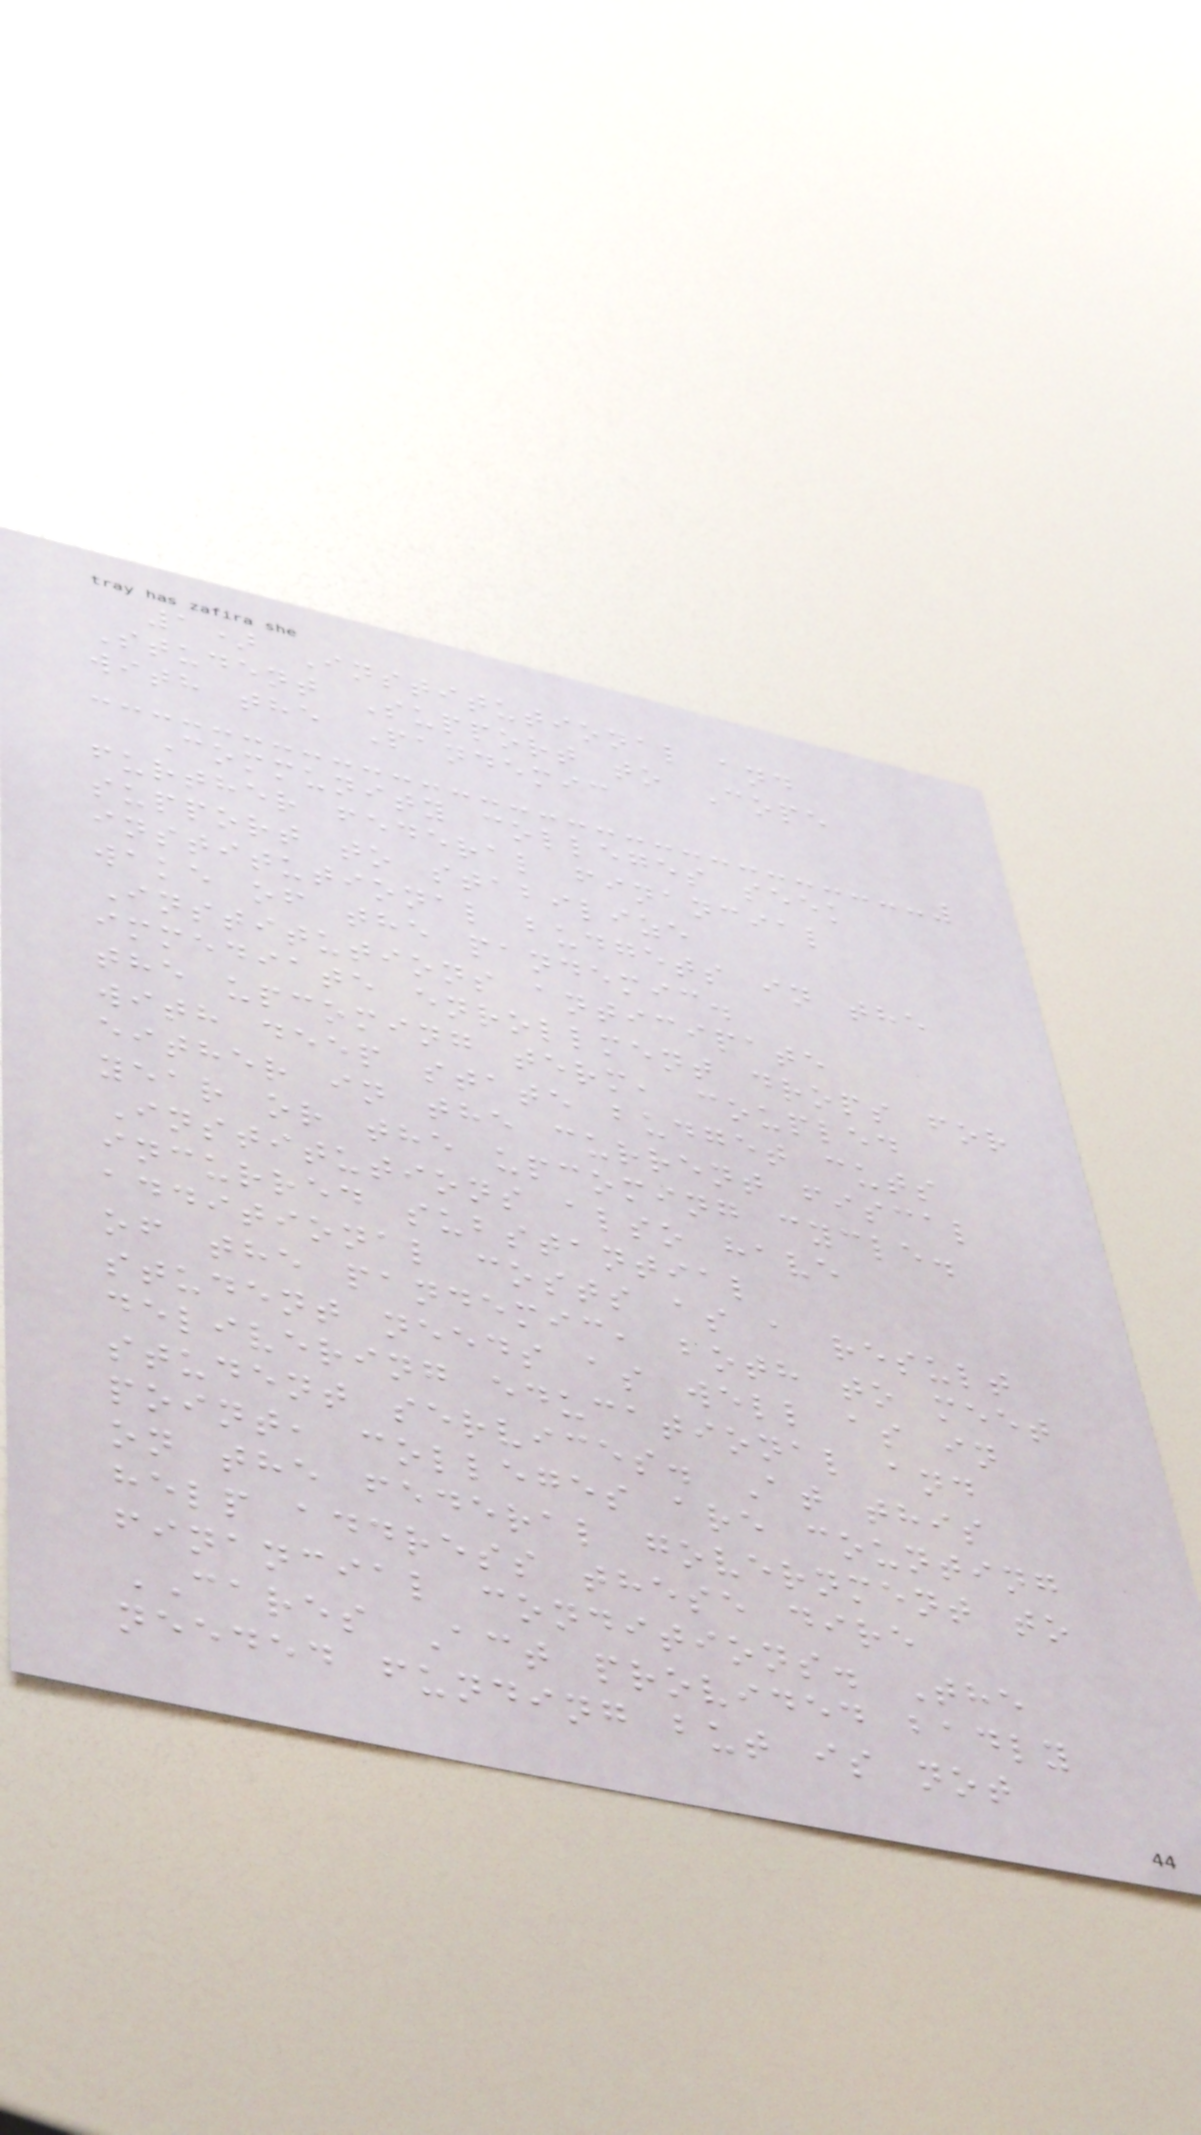1) Institutional and
Student Support to Cope
with the Pandemic
Community colleges seek
further federal financial
support to stabilize
institutional budgets in the
wake of the pandemic.
Institutions anticipate
immediate enrollment drops for
the upcoming term, coupled
with deep state budget cuts
either in the current fiscal
year or the upcoming cycle.
Institutions also have
incurred substantial
additional costs as a result
of the pandemic, both to meet
student needs as well as in
delivering educational and
student services. At this
point, colleges are counting
on the federal government to
help address these dire
financial conditions. The
CARES Act provided badly
needed funding but is not
